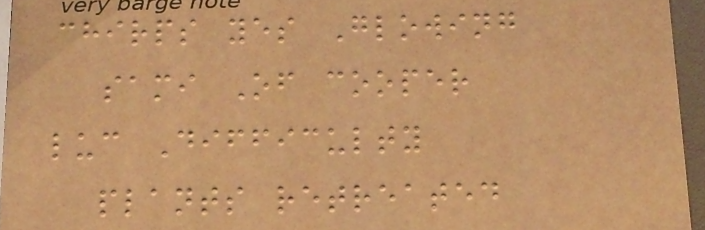chirps yes Glowing
sami Of cooper
luc Difficulty
plants retreated
